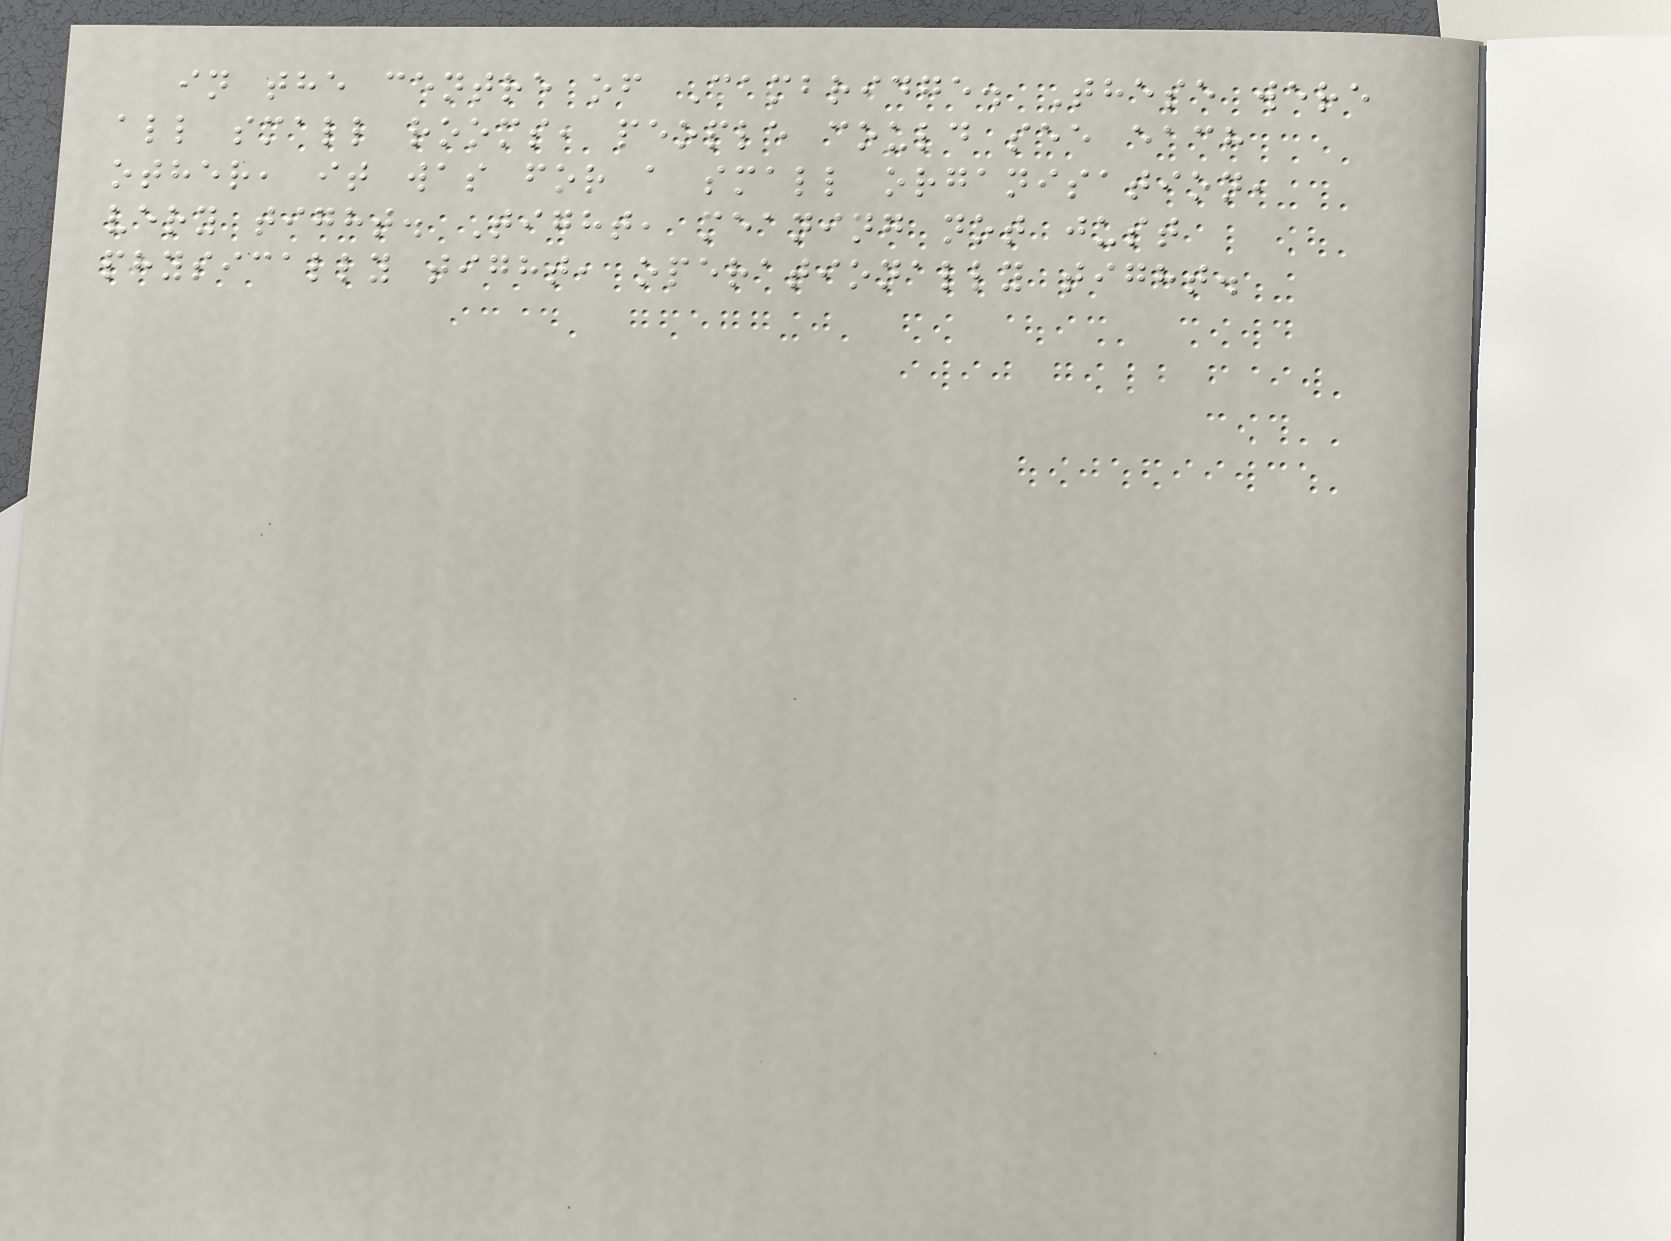in the centre of Cambridge. These were
all small rooms, people could see each
other, it was for a small organisation,
very tight. Tight, meaning not just
physically tight, operationally tight.
